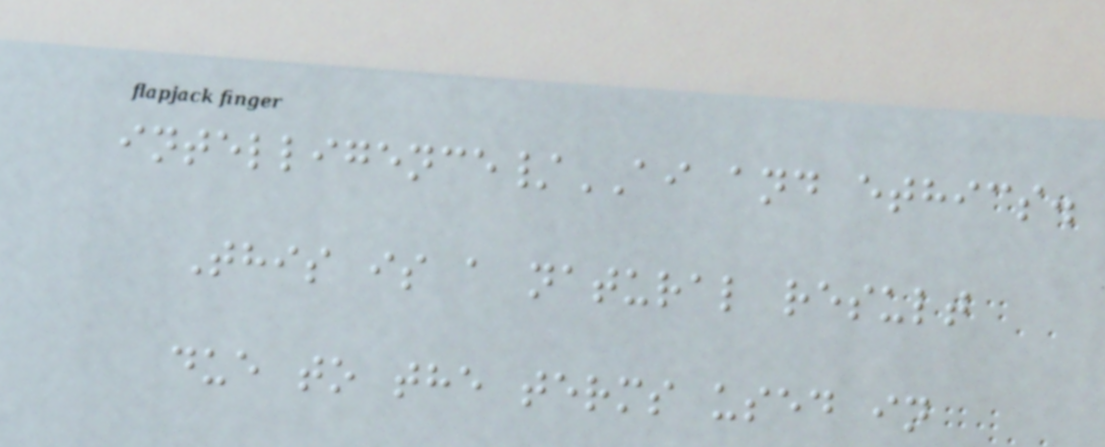intelligence/AI and ethics.
This is a natural result
due to the terms used in
